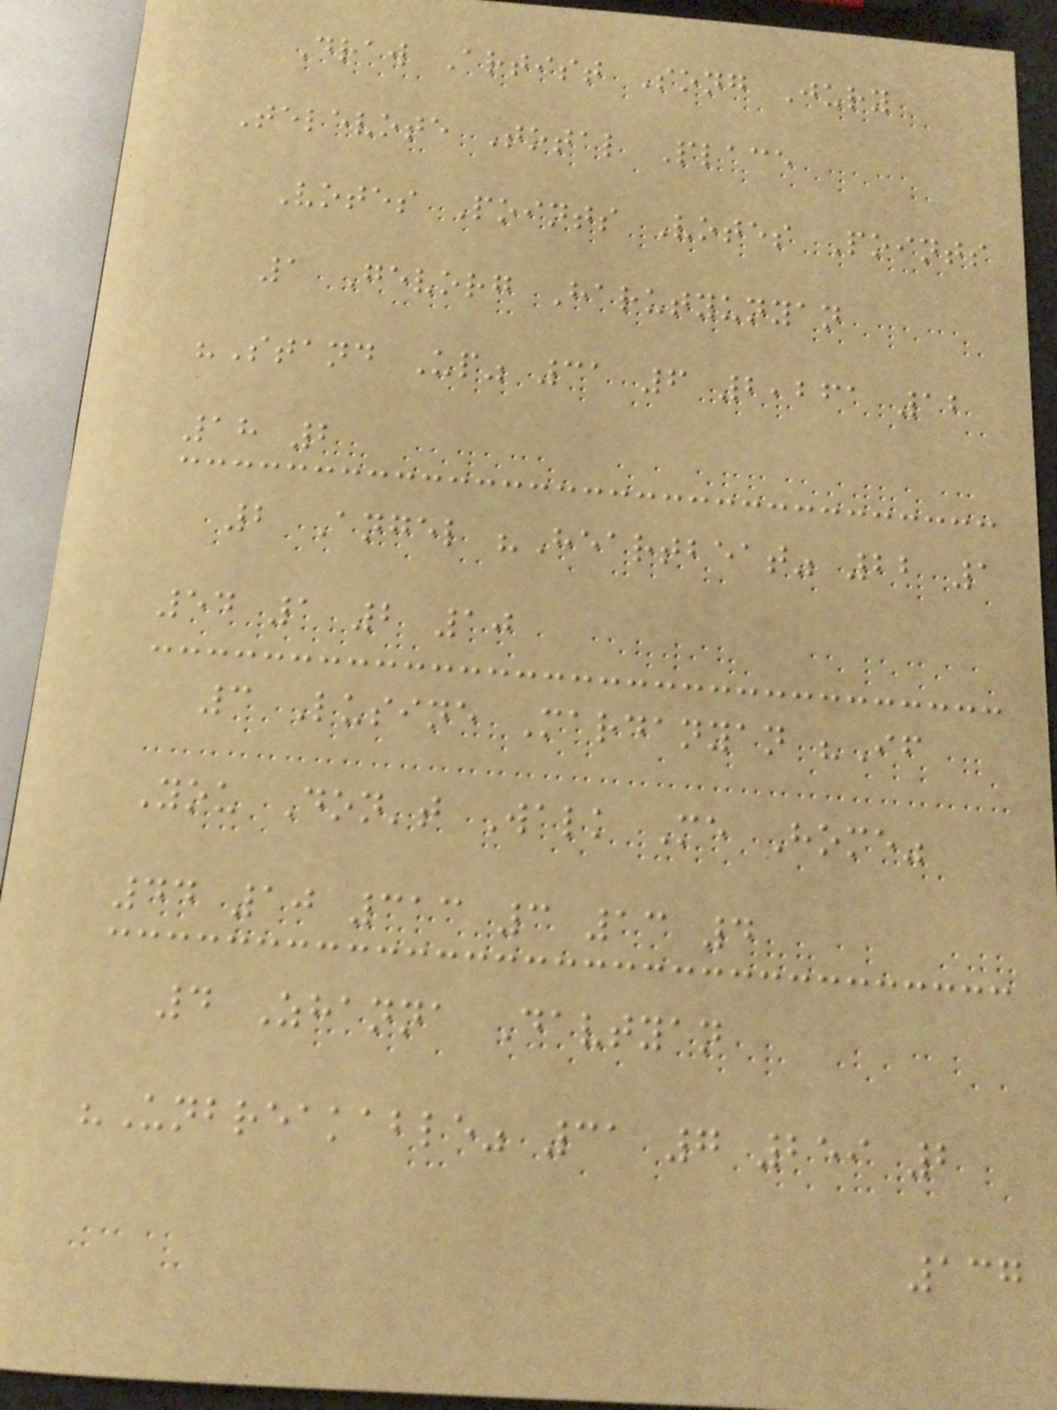Draw Artist Song Jury
Televote Total Place
Votes Points Votes Points
1 Gevorg Harutyunyan
"Stand Up" 31 6 2,261 12
18 2
2 Angel "Heartbeat" 22 1
54 1 2 10
3 Lusine Mardanyan "If
You Don't Walk Me Home"
44 10 313 3 13 4
4 Zhanna Davtyan
"Unbreakable" 31 7 259 2
137
